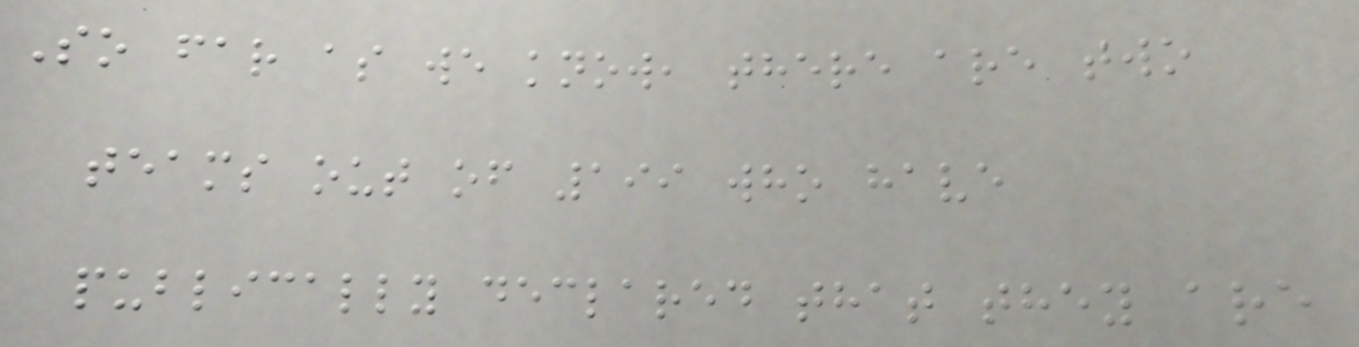So far as we know, there are two
teams out of 199 who have
publically declared that they are
